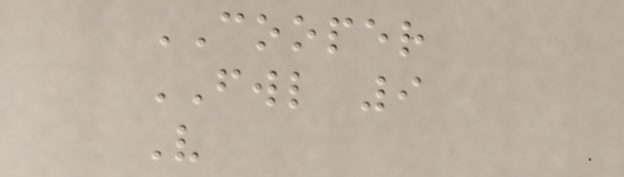COOPER
FWL 9
V
